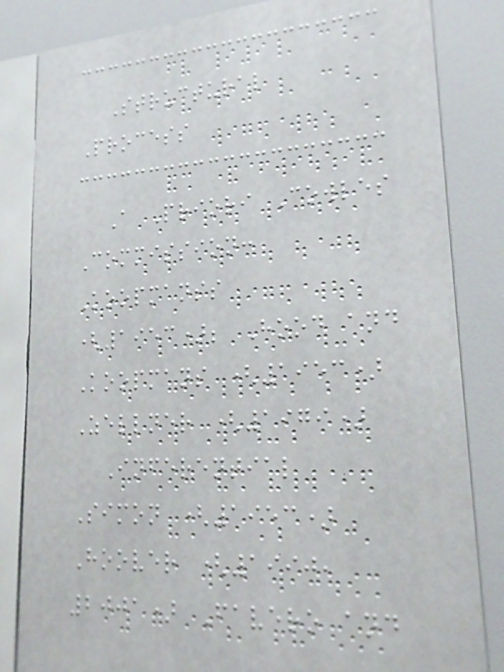Structural
Process
A Priori Cowles
Commission:
Koopmanss
(1953); Hood and
Koopmans (1953)
Zellner (1979)
Inferential
Simon (1953)
Hoover (1990,
2001) Favero and
